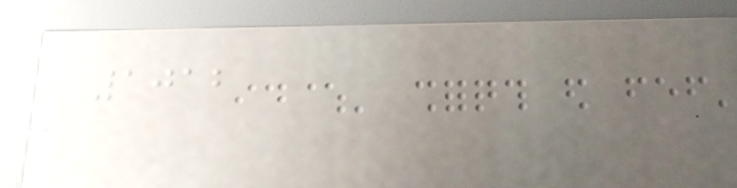1012
